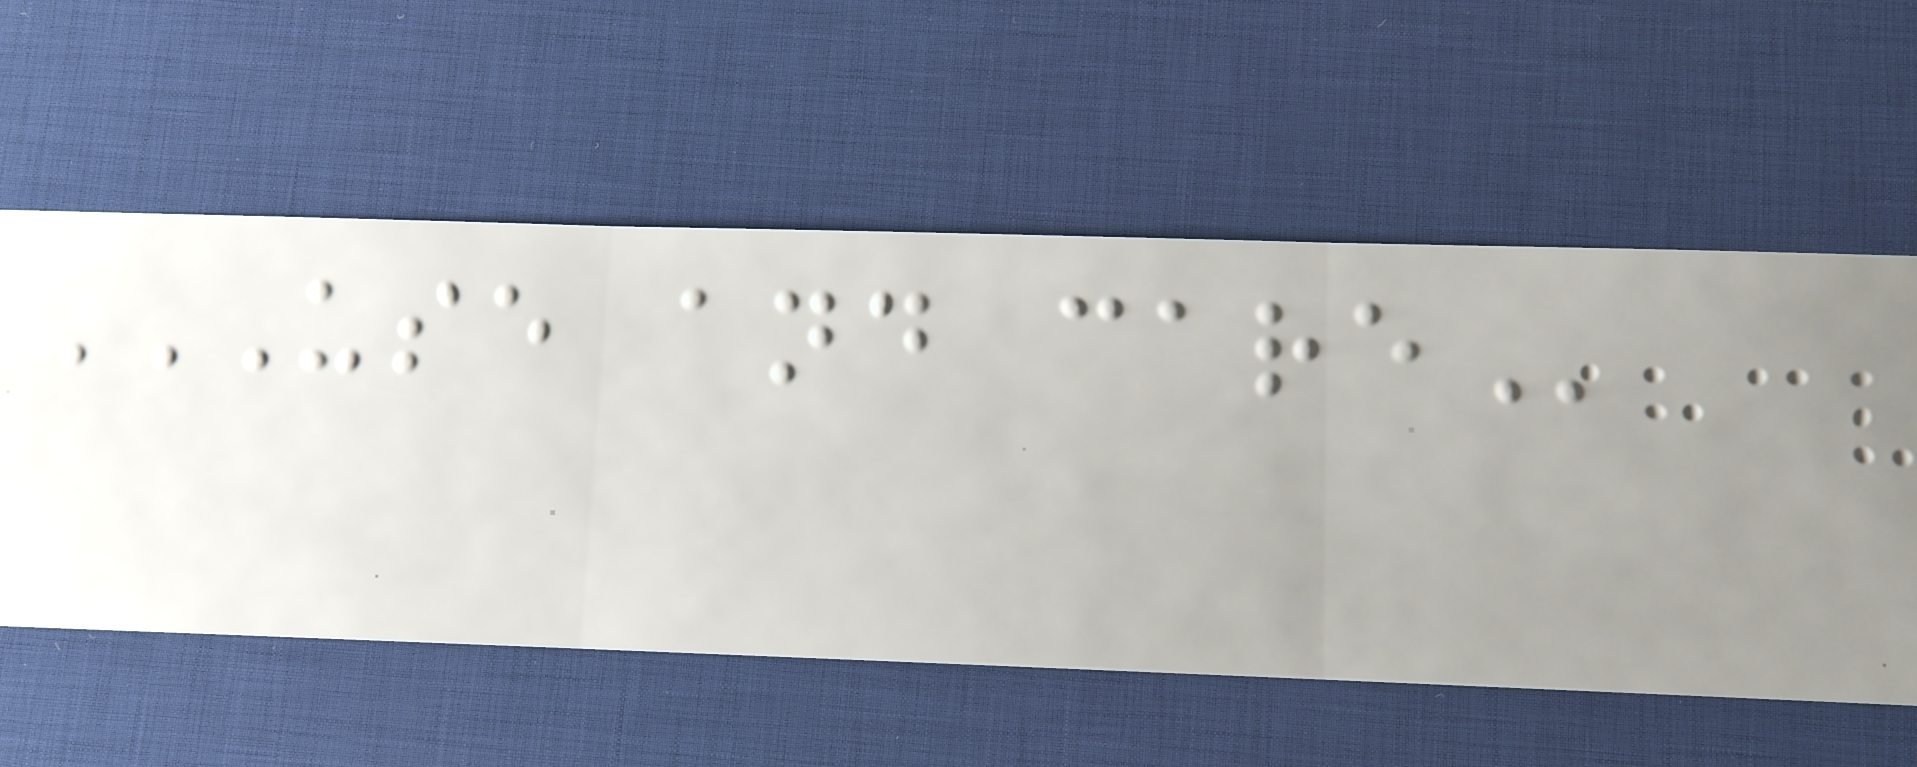USE AND CARE
